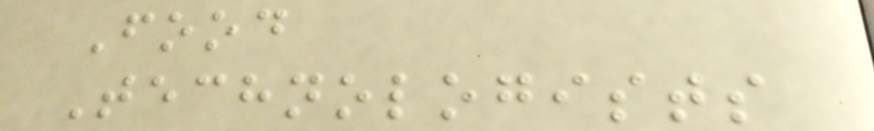Food
Technologists
